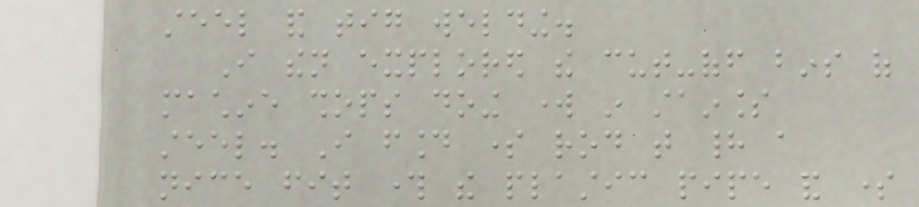steel and tig welding.
I then explored the cut-off bins of
machine shops doing work in stainless
steel. I found some rod that had a
nice fit through the plastic pipe and some
